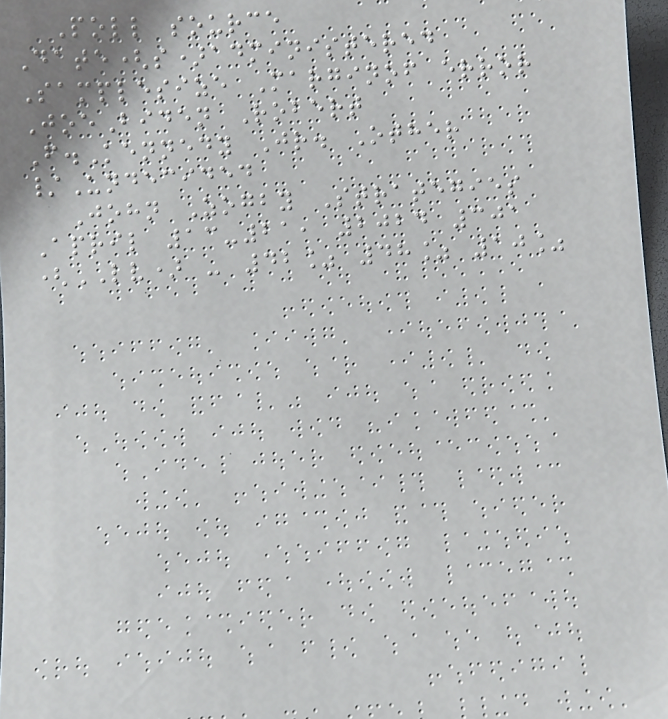Poll source
Date(s)administered
Samplesize Marginof error
JoeBiden Robert
F.Kennedy Jr. Other
/Undecided
John Zogby Strategies
April 13-21, 2024 301
(LV) - 42% 48% 10%
